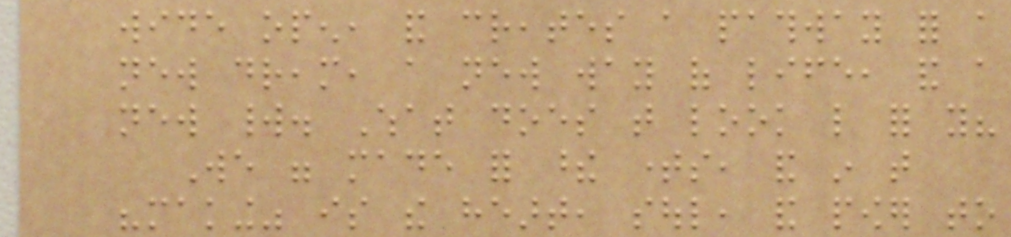wide open, and creates a pathway for a
new dream, a new way of life, and a
new world. What does that look like for you?
We were made for these times, and in that
"making" is the heart, soul, and power to
